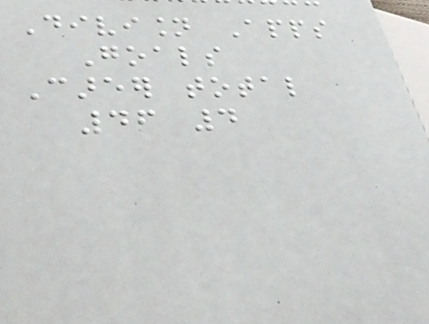Division Apps
Goals
Career total
46 4
